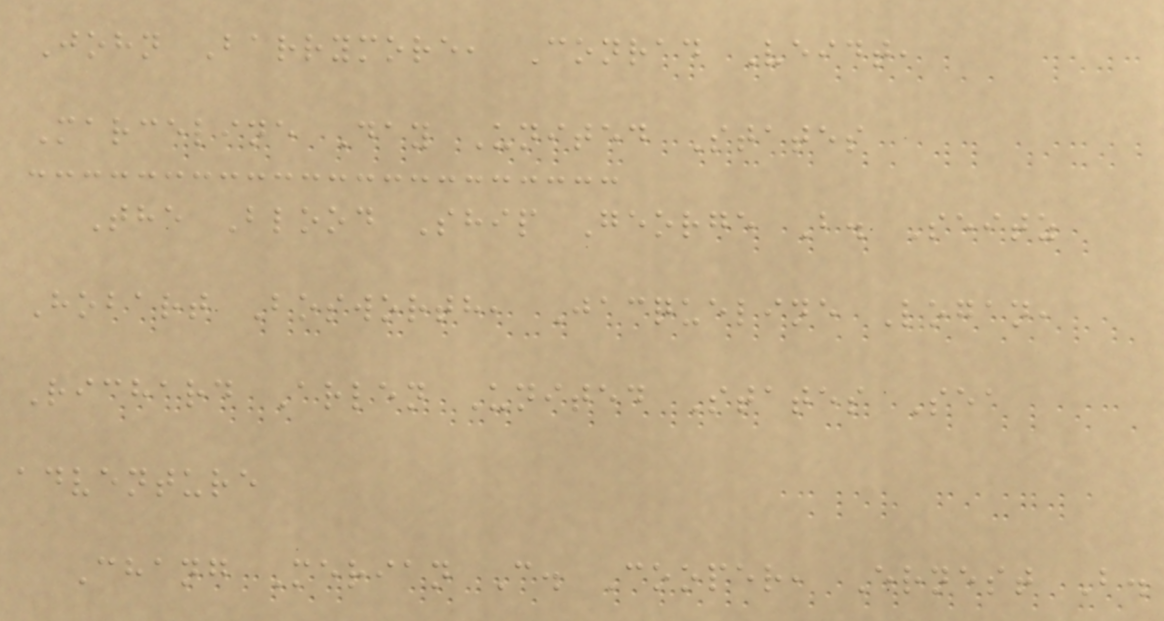John Barrymore, Conrad Veidt,
Marceline Day United States
The Blood Ship George B. Seitz
Hobart Bosworth, Jacqueline Logan,
Richard Arlen United States Sea
adventure
Chang Merian C. Cooper, Ernest B.
